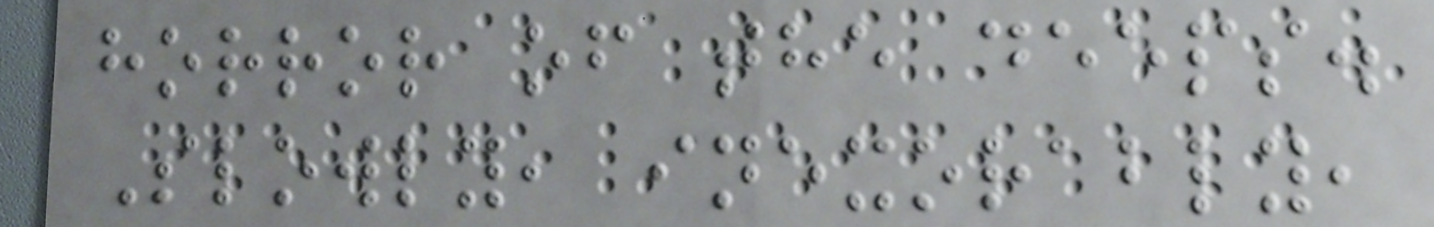horror of the deeps.
Slowly, inexorably,
